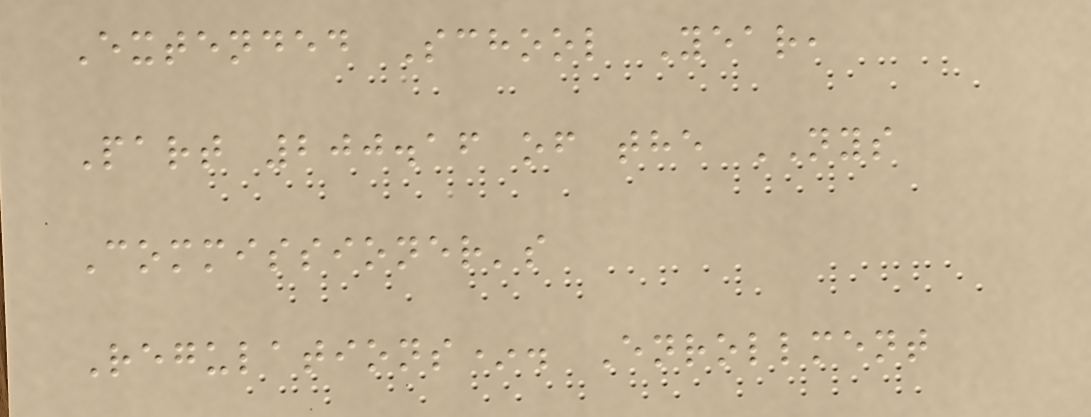Extended School Year,
Part 200.16 of the NYS
Commissioner's
Regulations*. Enrollment
